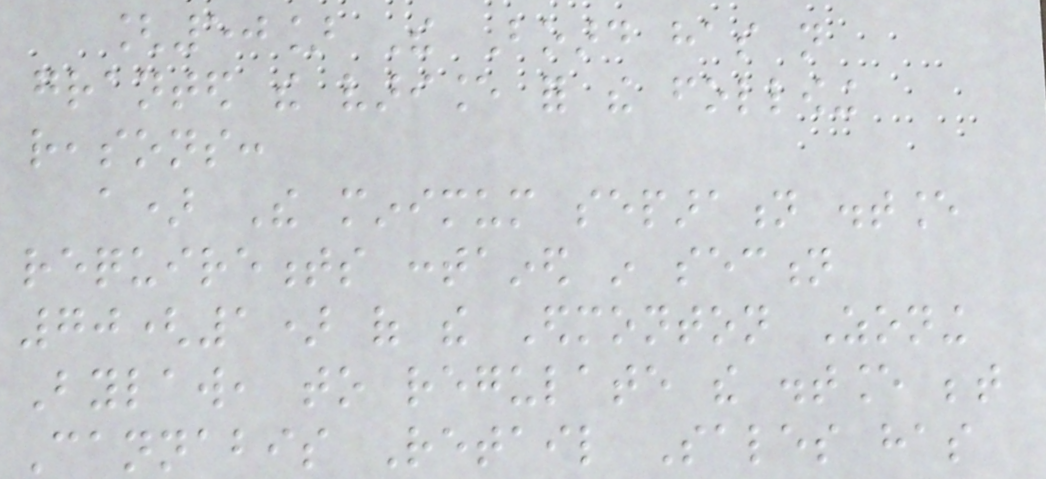[50] The Board has not
granted the variance for the following
reasons:
a) The minimum separation distance
requirements contained in section
70(1) of the Edmonton Zoning
Bylaw, to regulate the distance between
Cannabis Retail Sales has
